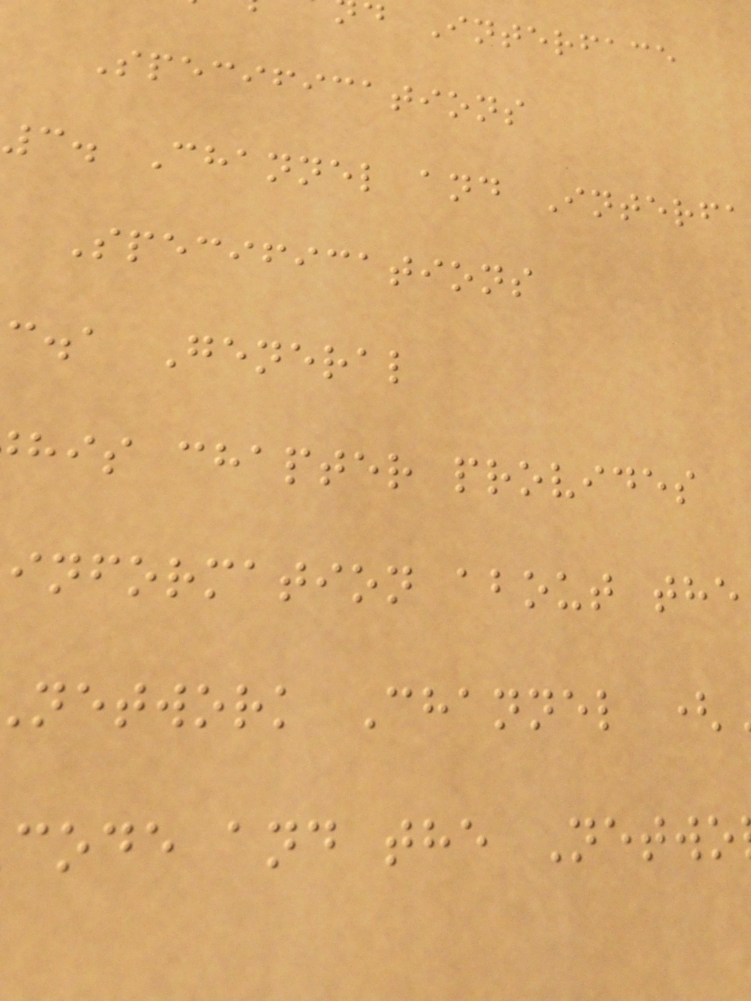d Interface
Specifications
3. Channel and Interfa
Specifications
c.a General
his chapter provides
information about the
network Channel (
code and the Netwo
